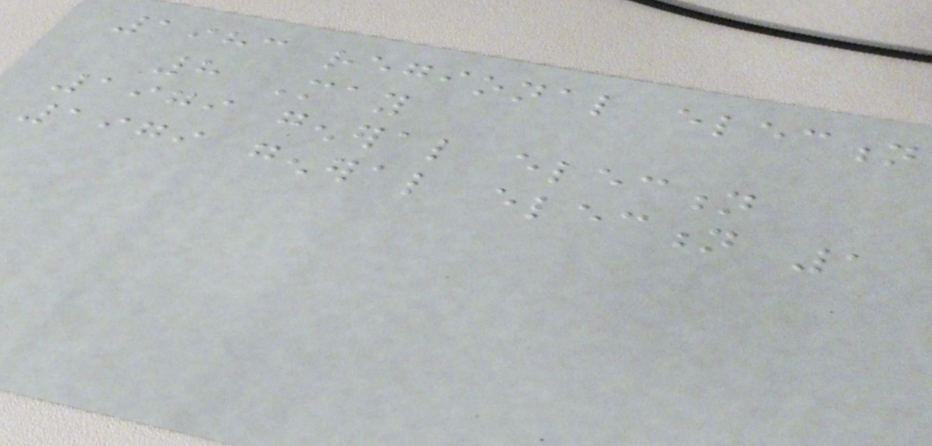1983 regional election
8 May
1979 general election
1979 general election 1
